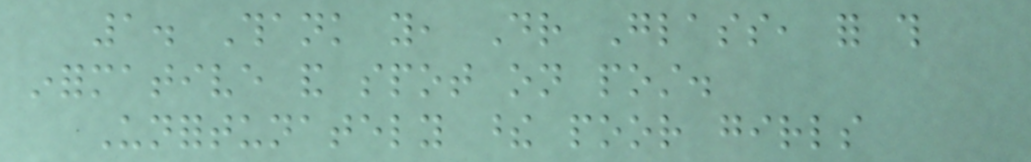1. Thank you, Dr Glass, for this
informative and spot on post.
Unfortunately these poor girls
